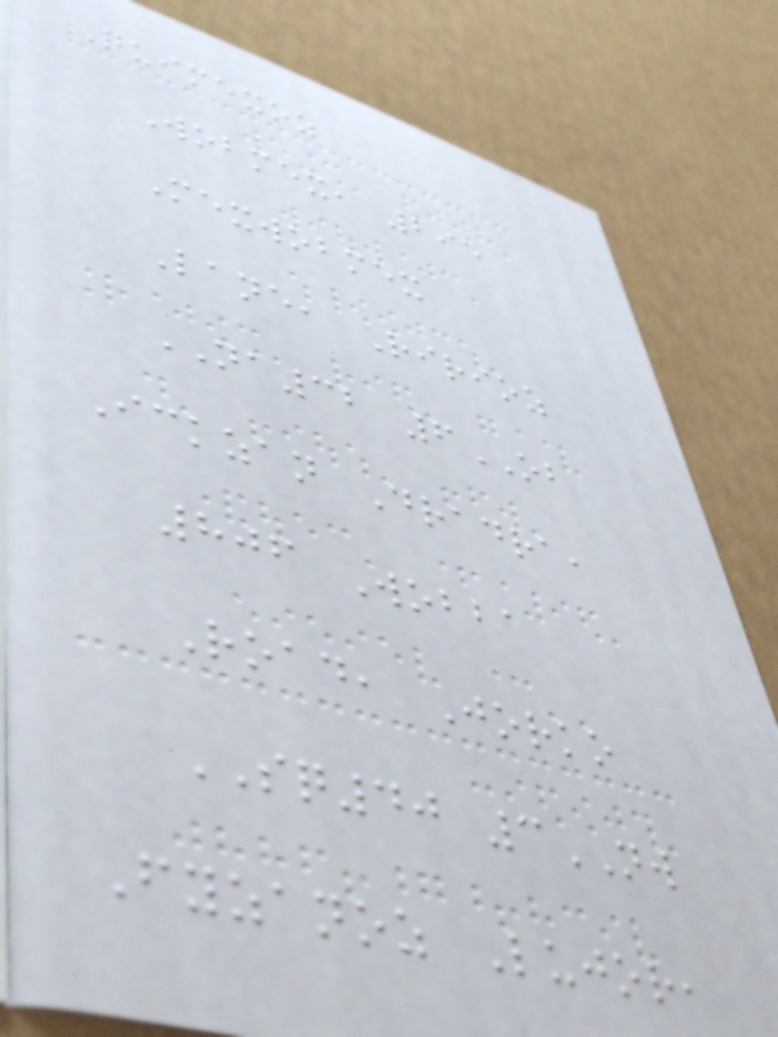Quimexoz
Wobmex, 295
Mexwobmex
Lane, Ririoz
NA32 6OB
Ickzan Dradra,
806 Wobba
Road, Jorko
SQ40 3NW
Fyzanoz Lujor,
